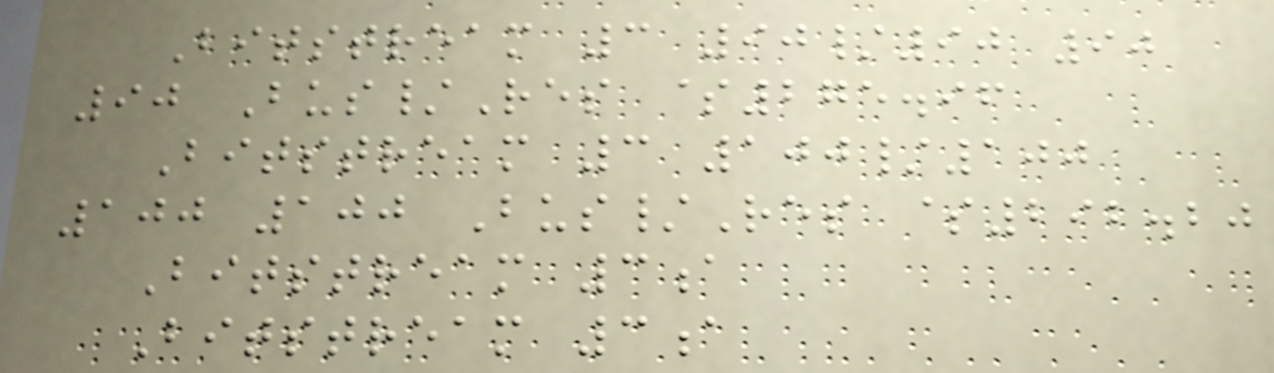Bitstream 3 90/90 90
90 Bus/Res $275.96
Bitstream 3 100/100
100 100 Bus/Res $292.20
Bitstream 3a
Bitstream 3a
